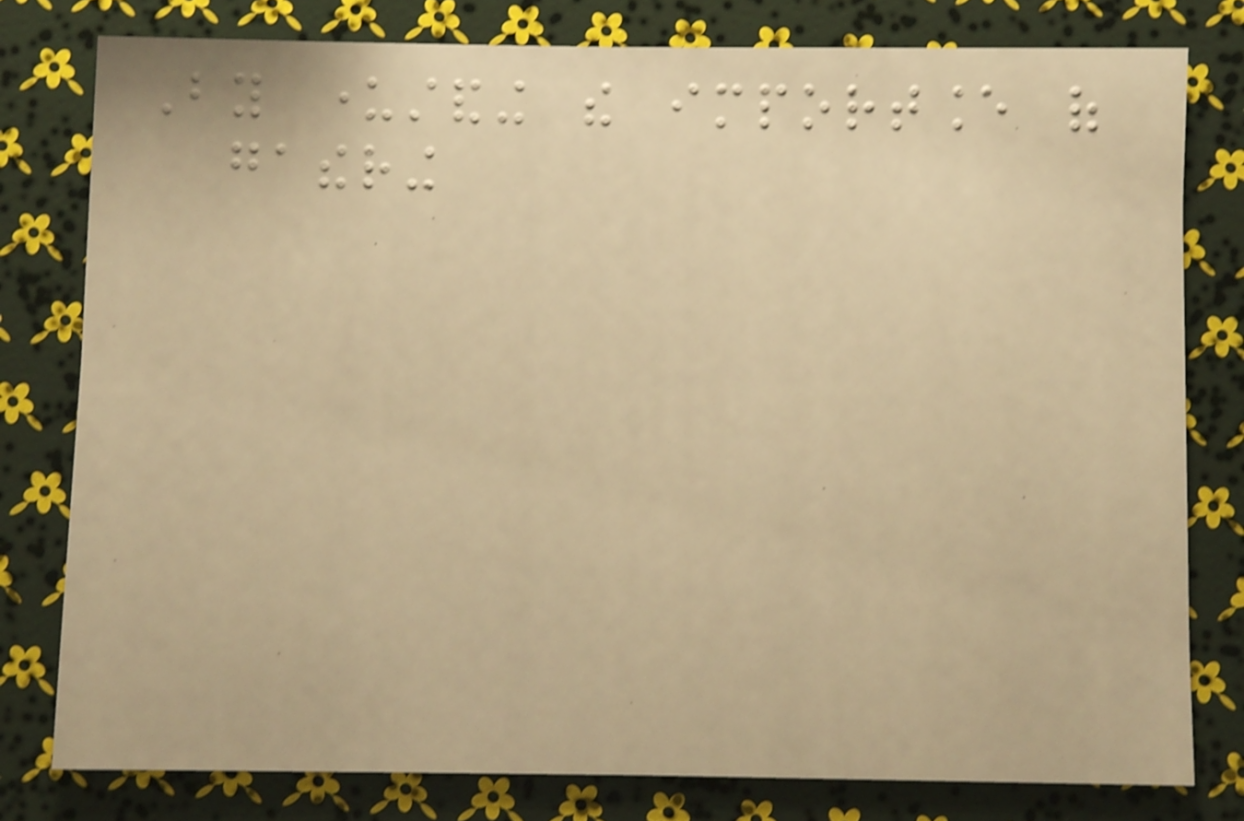By understanding the importance of
gathering
